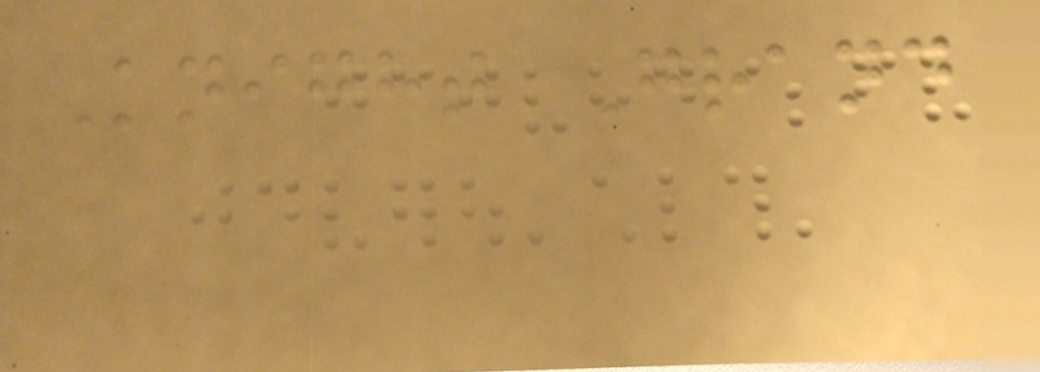Knight Grand
